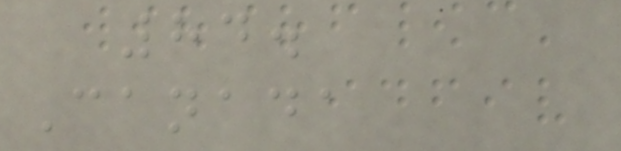84.
Canada
